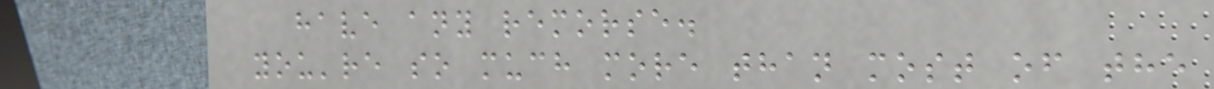have any remorse.
you're so much more than most of the
